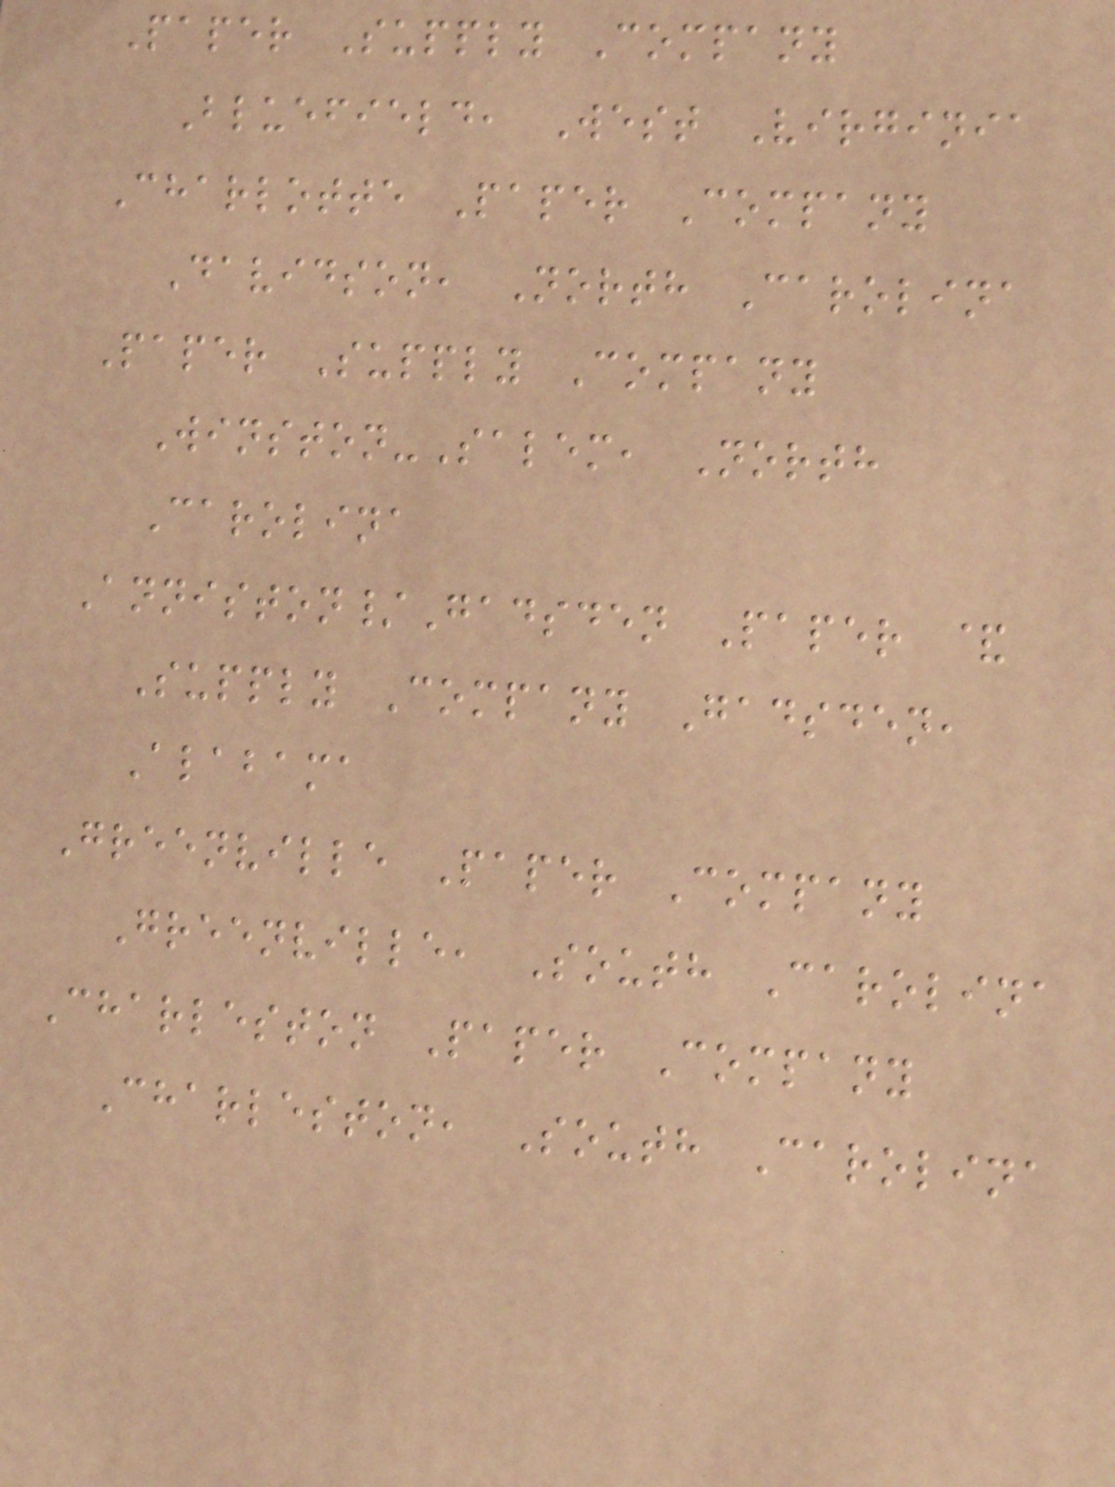Paper Supply Company
Bluefield, West Virginia
Charlotte Paper Company
Davidson, North Carolina
Paper Supply Company
Winston-Salem, North
Carolina
Anniston/Gadsden Paper &
Supply Company Gadsden,
Alabama
Greenville Paper Company
Greenville, South Carolina
Charleston Paper Company
Charleston, South Carolina
